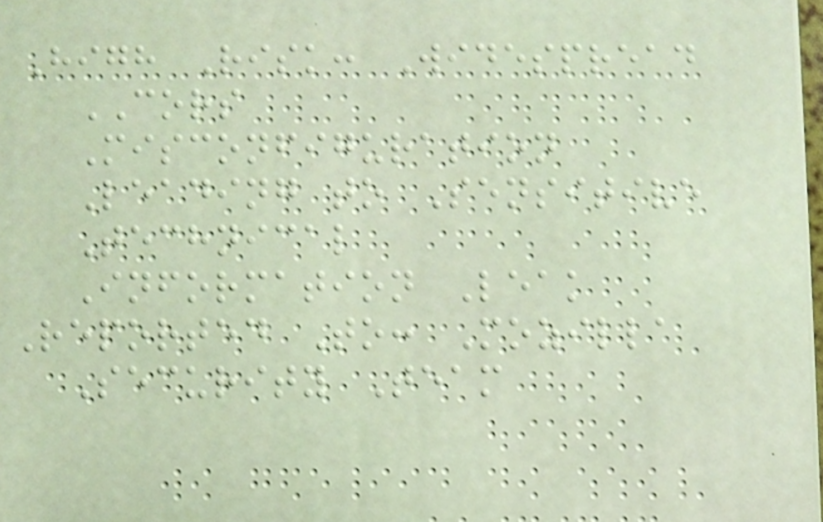High Risk: Widespread
CORS
Misconfiguration
Leading to Sensitive
Technical
Information Leak
Reported To: Mozilla
Security Team
